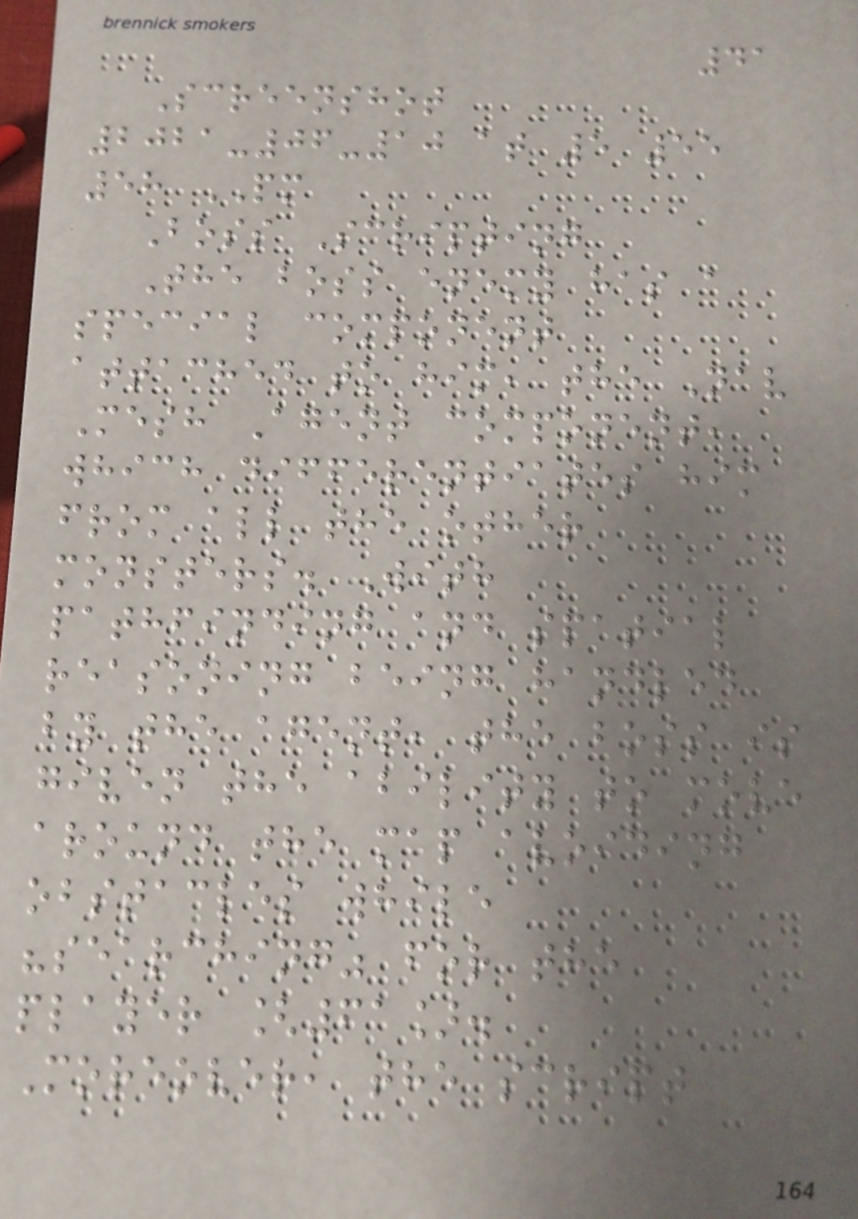41
Screenshot
2021-06-10 at 5 55
58 PM
Boss Scripting
The boss enemy has a
special component
attached to him, the Nav
Mesh Agent component,
which differentiates him
from all the other
monsters. With
pathfinding and spatial
reasoning being handled
by the agent, the boss is
given the ability to move
around the map avoiding
obstacles while
"searching" for the
player [61].
Moreover, the script
